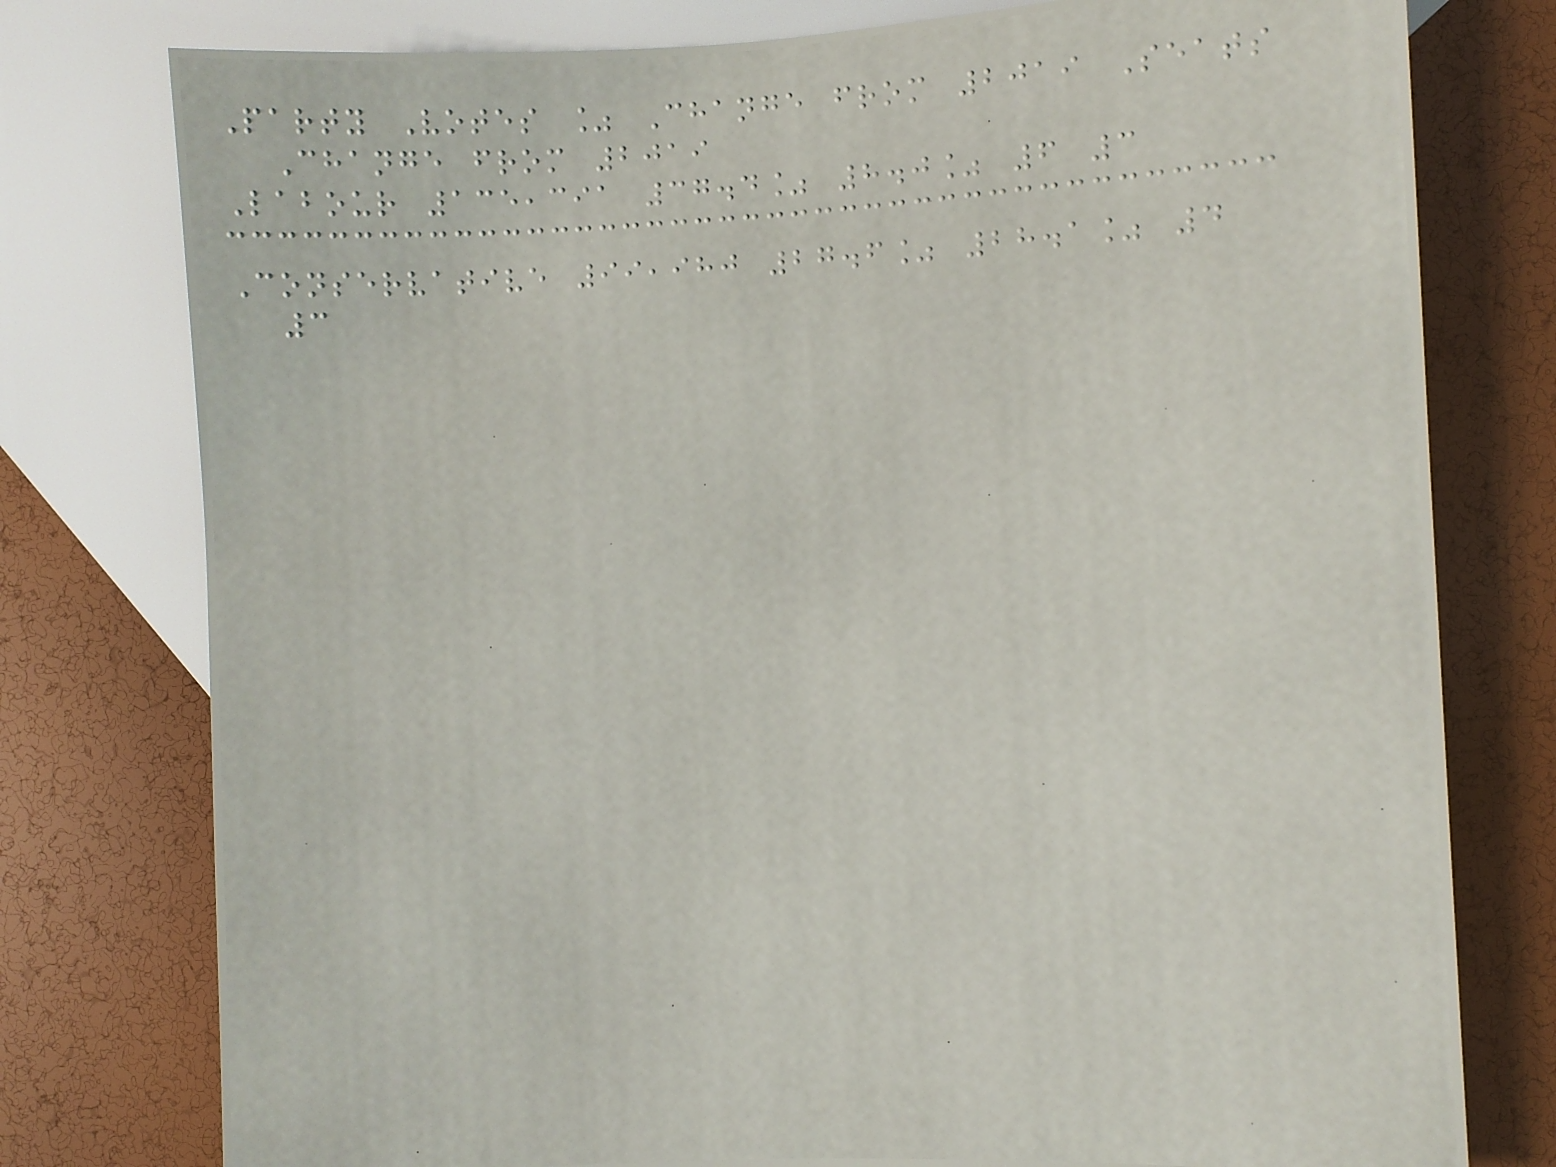Party Votes % Change from 2019 Seats
Change from 2019
Labour 135,391 37.4% 8.0% 6 3
Conservative 99,980 27.6% 28.1% 4
3
